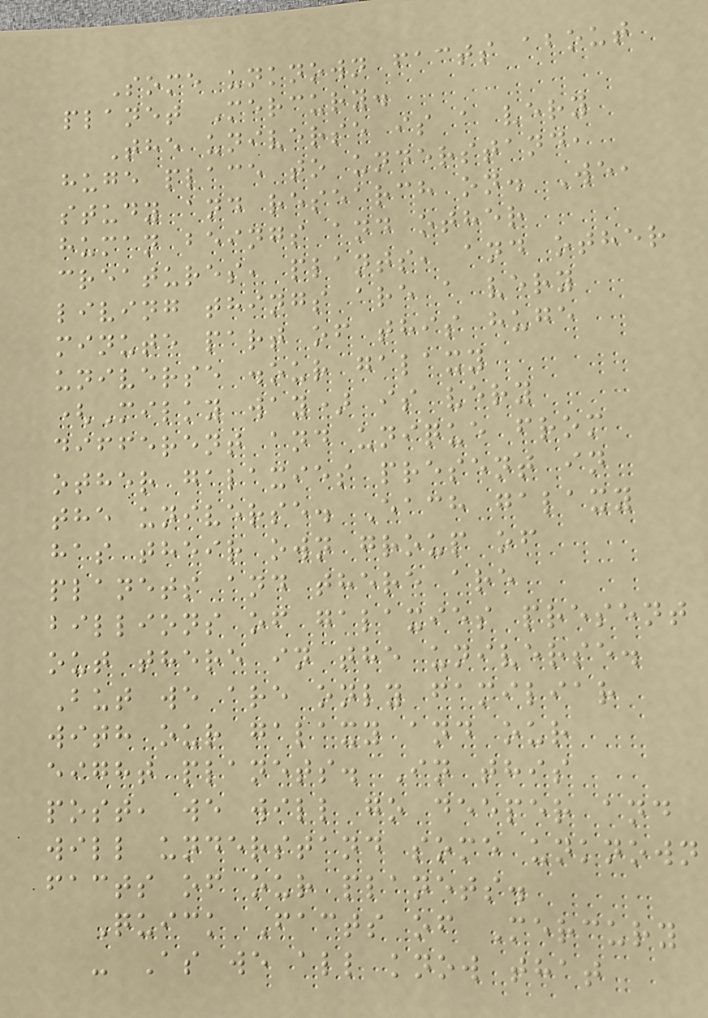Some unknown facts about
planet Mercury.
The universe is a very
huge place to understand,
study and research on. We,
human beings and other
creatures, plants, and other
living things are a very
minute part of this huge
universe .our galaxy
(Milky way) is very
different and unique from
other galaxies present in
the universe. Each galaxy
has their own group of
planets and there are
billions of galaxies present
out there in the universe.
But we are only familiar
with our galaxy and our
eight planets. In this
post, we will go deeper and
will understand some unknown
facts of our planets.
Quick Facts of Mercury
- As we all know that
